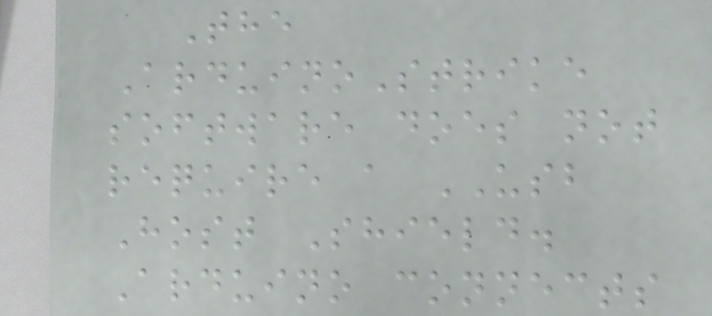The
ArduinoStrike
software does not
require a USB
Host Shield.
Arduino connects
